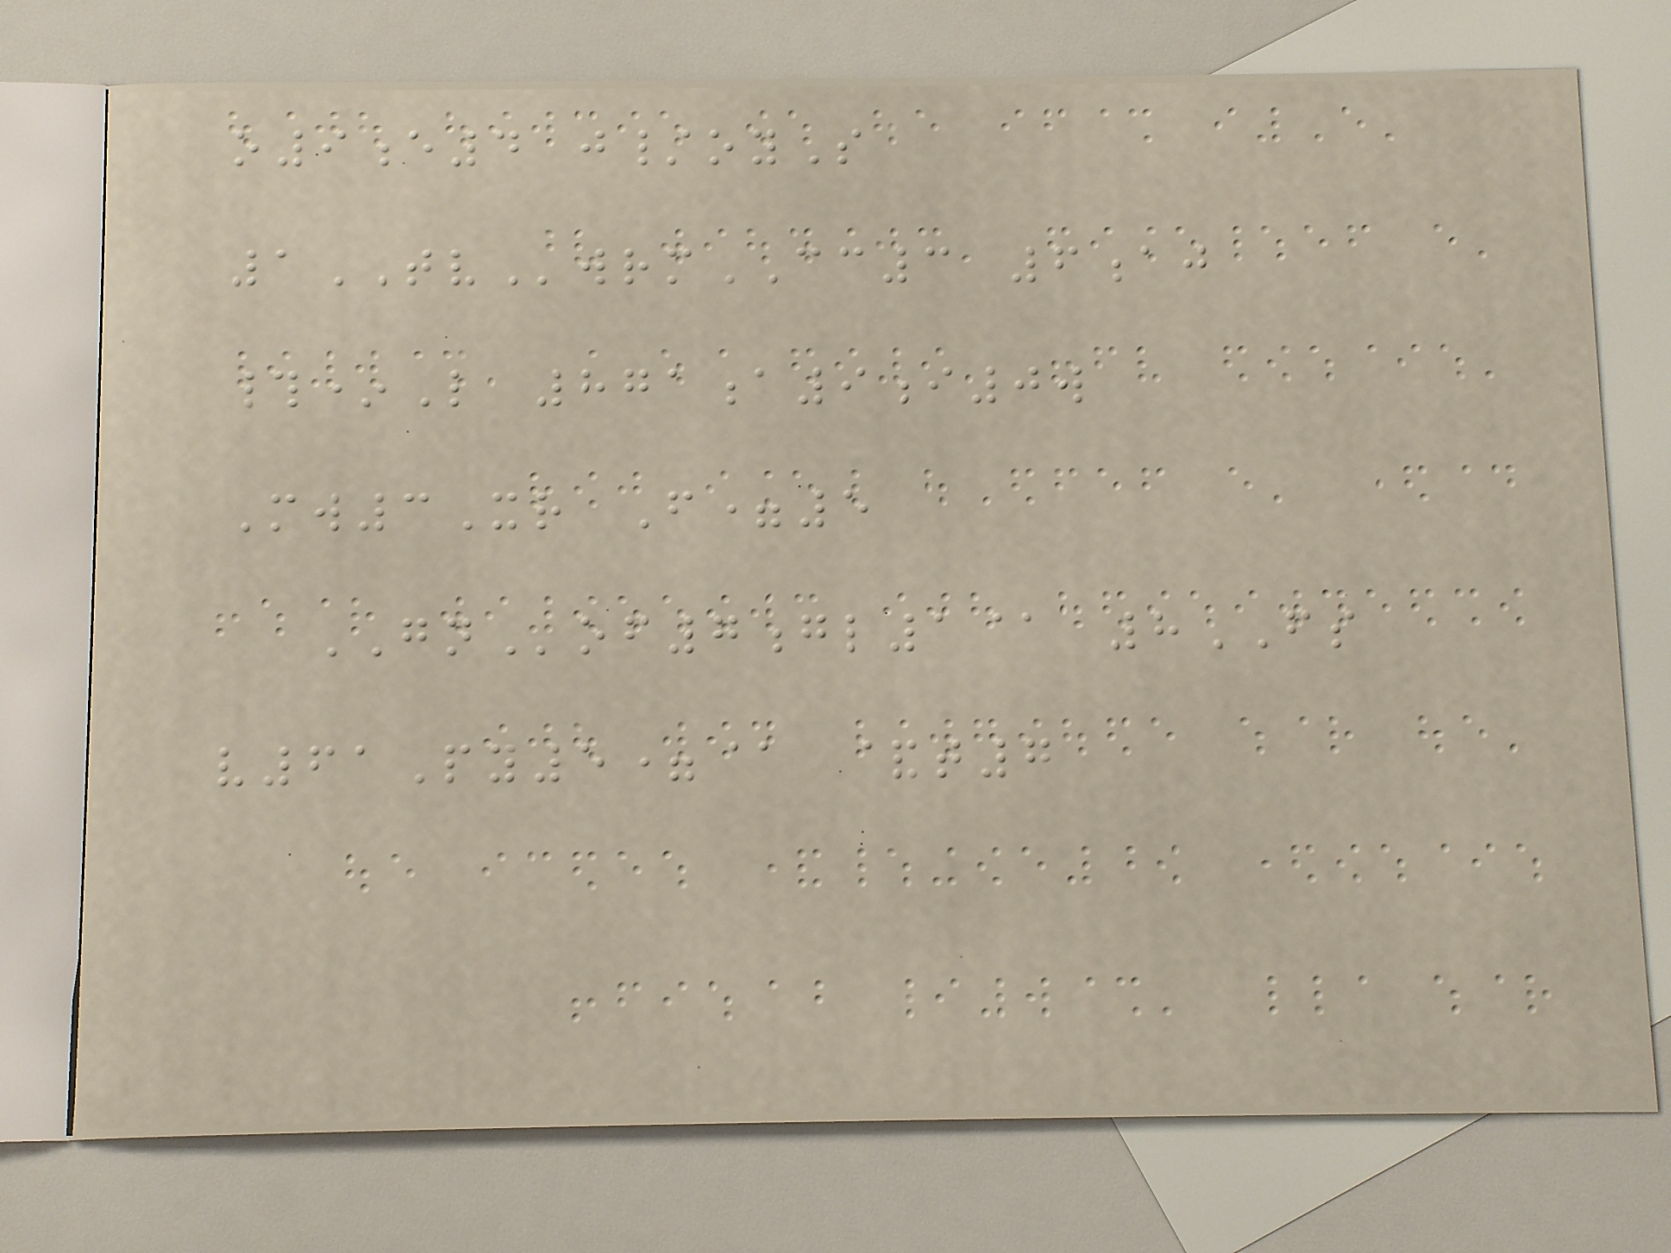o9e4 j/oyS
1TVwrmCC3 6aj
#*L 871a9i0w
Mw3Xr F=5
GNof7gl1@ 8FS
v61Py5=@ &t7
